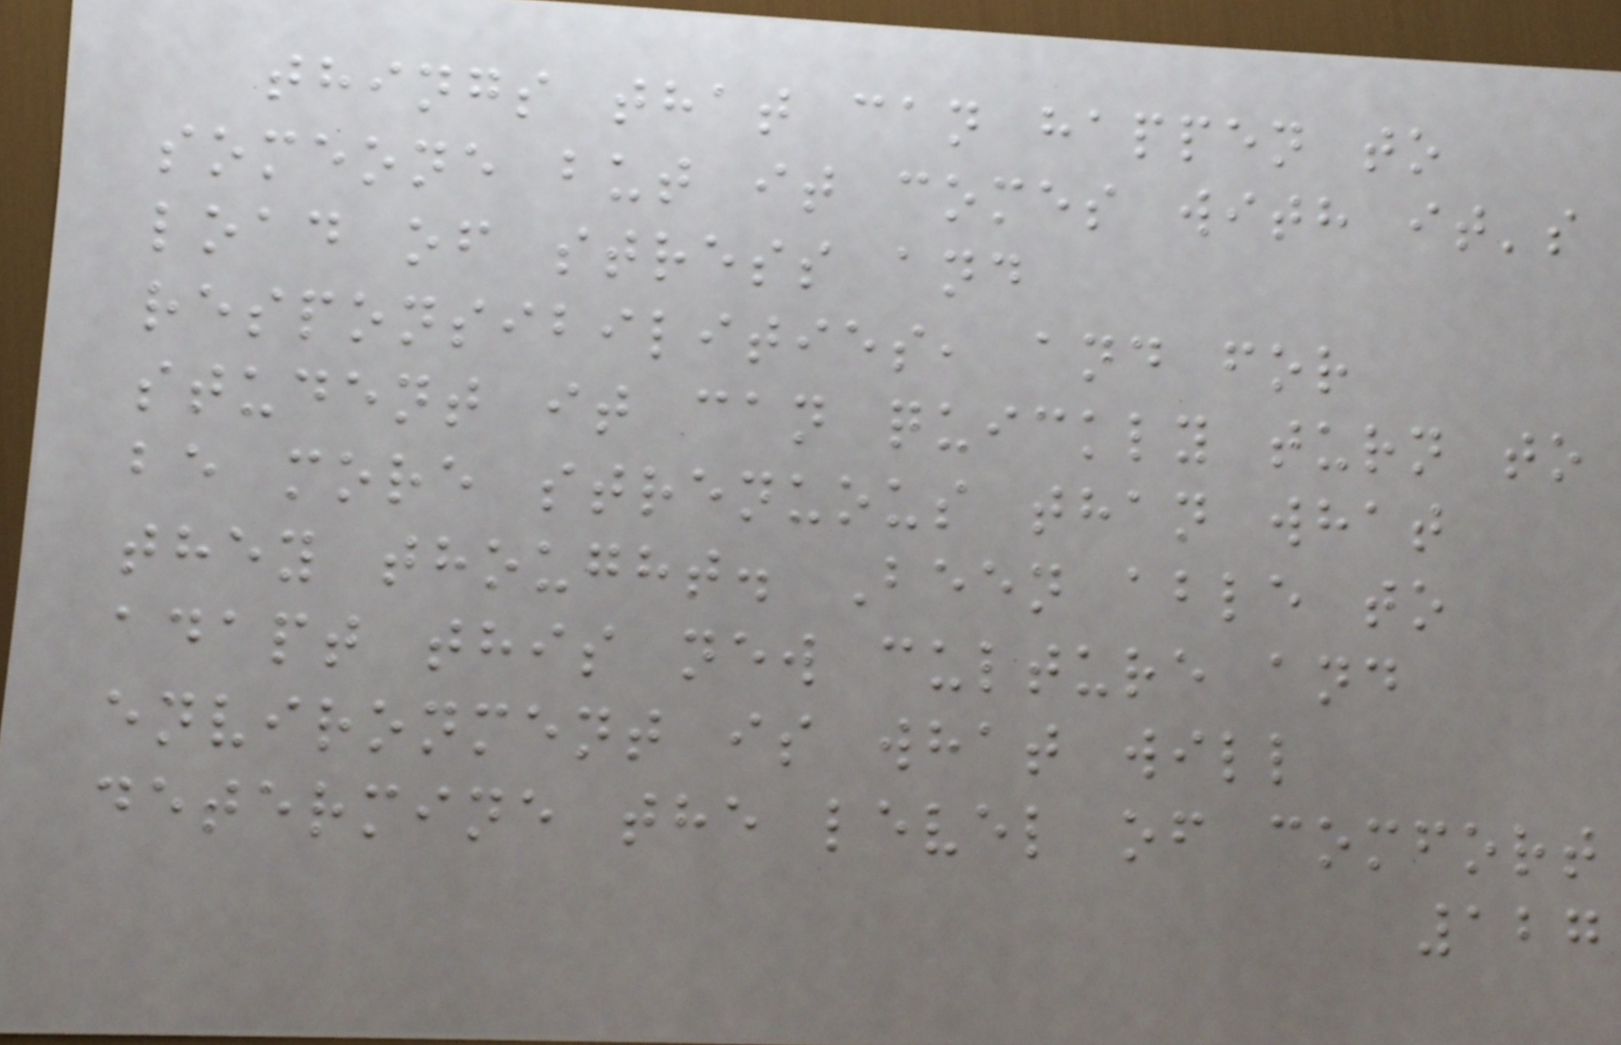things that can happen to
someone but it comes with it's
load of stress and
responsibilities, and for
student it can quickly turn to
be more strenuous than what
they thought. Been able to
adapt this new culture and
environment is what will
determine the level of comfort
127
